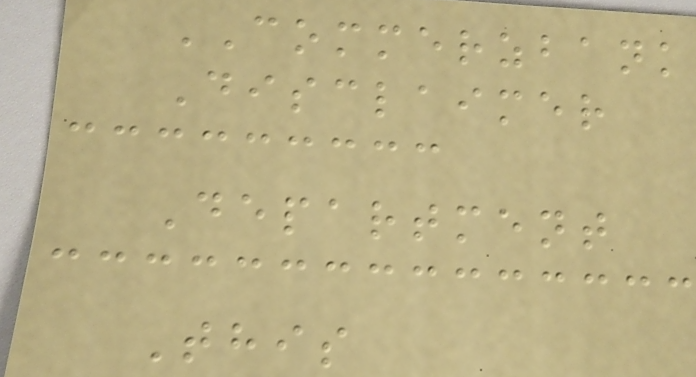COMMERZBANK
Disclaimer
Department
This
